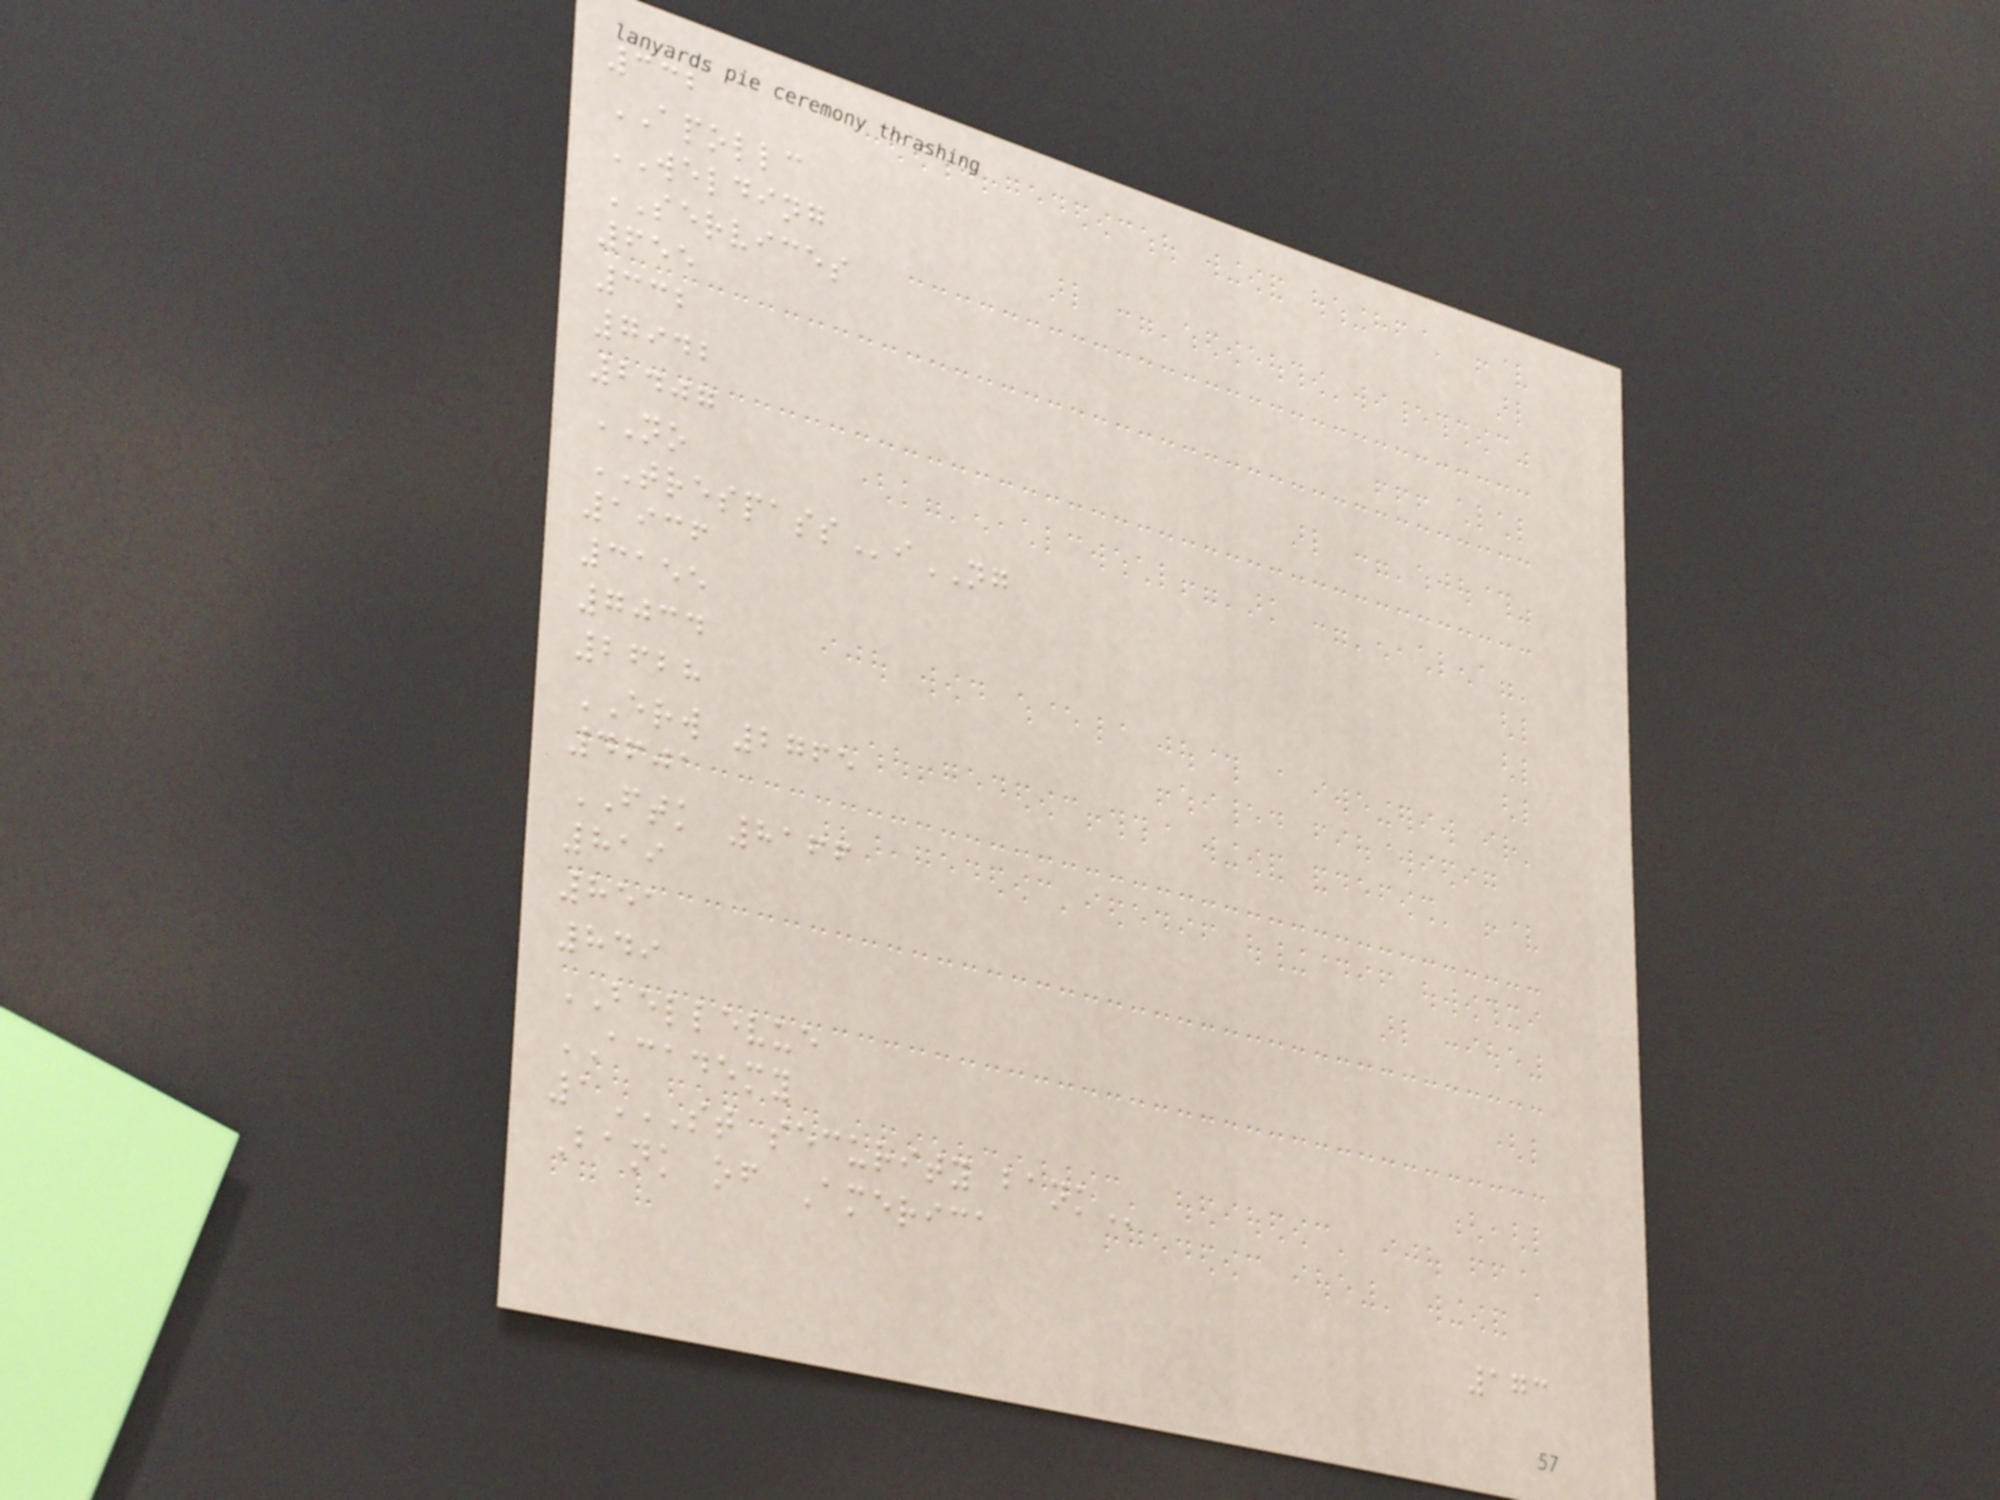332
APOLLC
WELDING
SERVICES
655
332
7942
2407
NO
TRESPASSiNG
1936
3155
7034
2628
ERW 2765
4601
FTK 8166
819
851
849
BELLEVUE
ACADEMY
1ST SECURITY BANK
Bank of America
173
